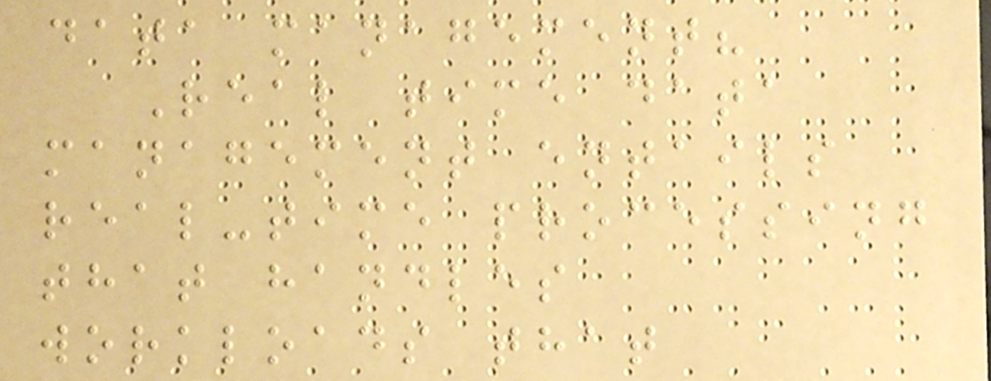data management?
Real time data
management entails
real-time processing
that handles
workloads that
